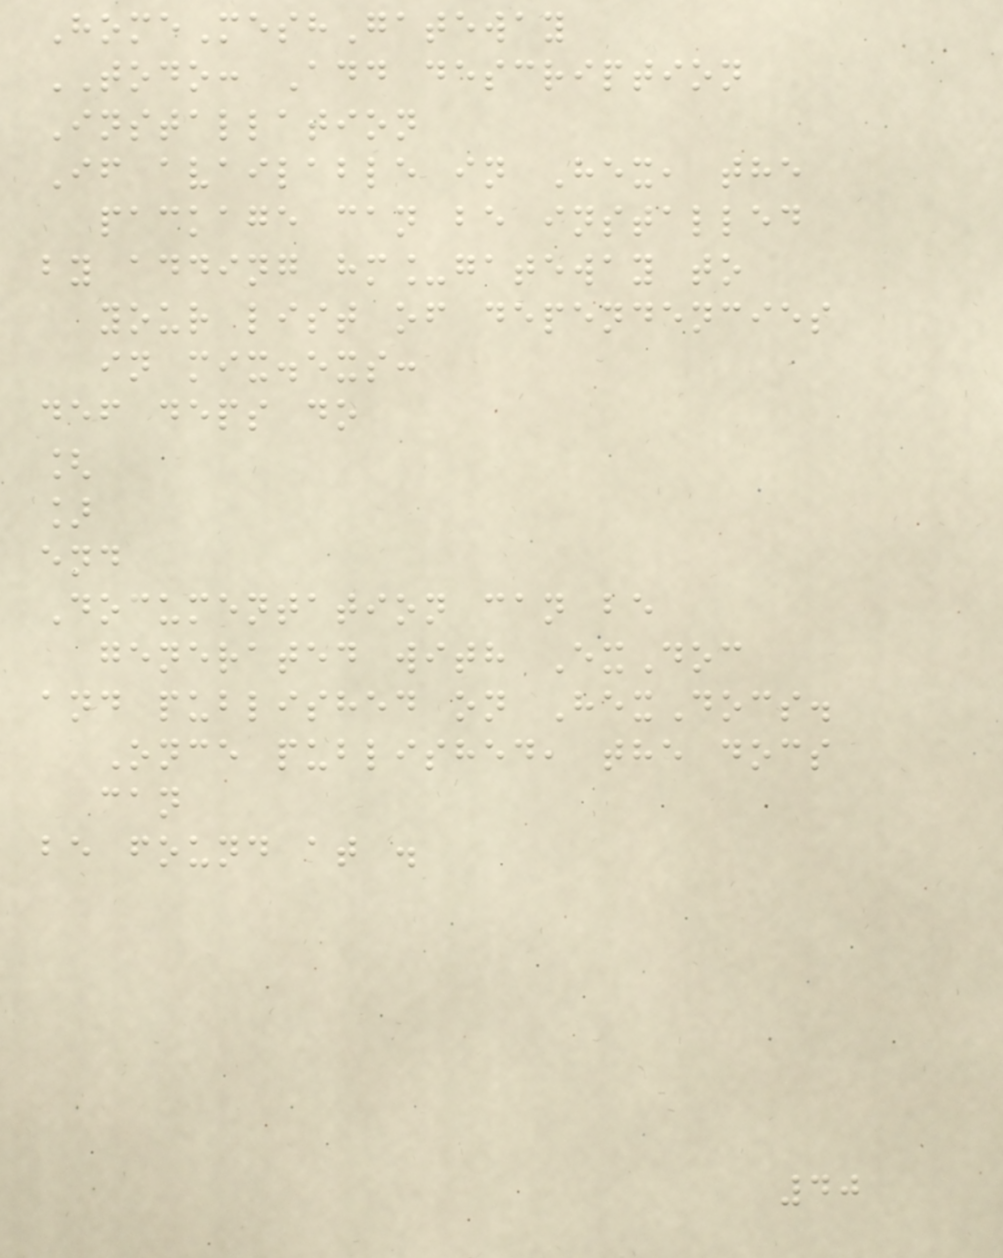HomeMeshGateway
TODO: Add description
Installation
If available in Hex, the
package can be installed
by adding hm_gateway to
your list of dependencies
in mix.exs:
def deps do
[
]
end
Documentation can be
generated with ExDoc
and published on HexDocs.
Once published, the docs
can
be found at .
40
